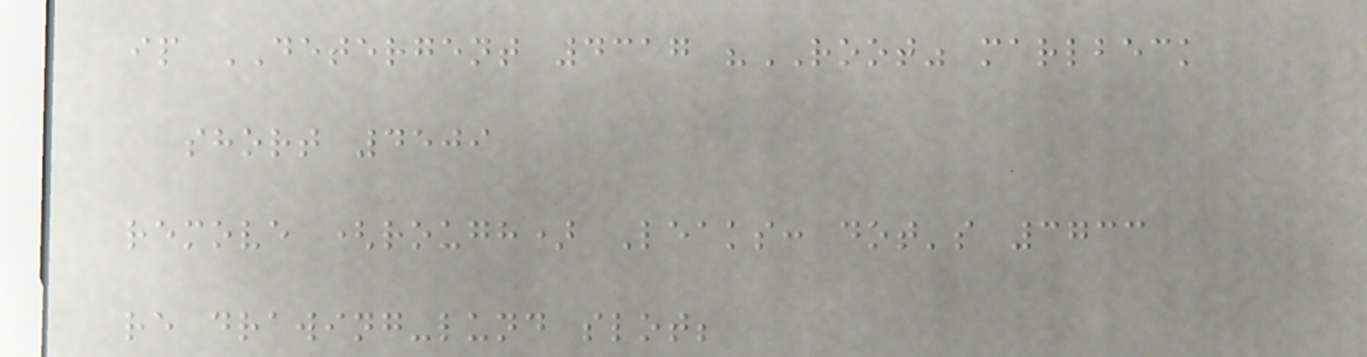ip DETERGENT 4317 "ROOT" marlbeck
short 4509
remove (rough) Leaks: dot's 3733
re drawing-lund slot;
